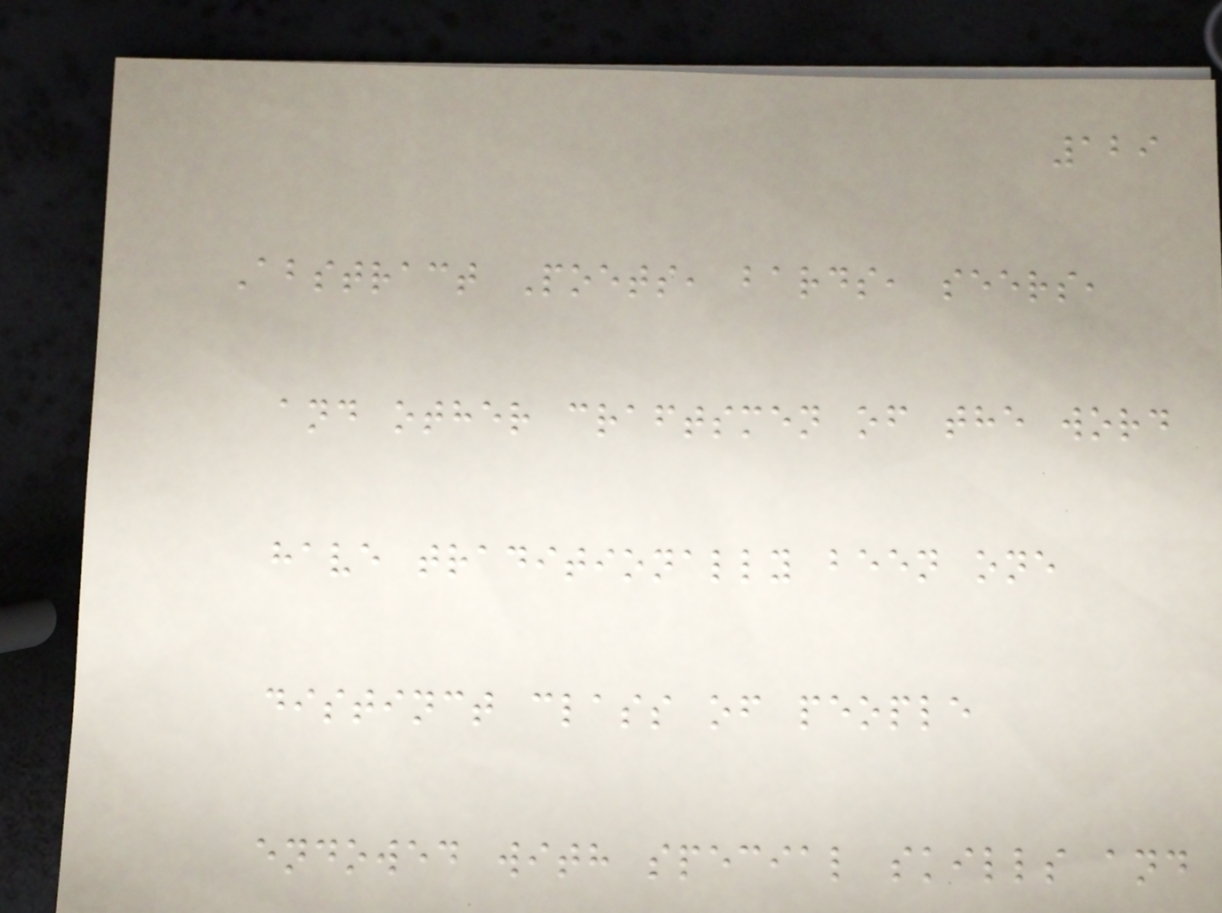129
Abstract Poets, bards, seers,
and other craftsmen of the word
have traditionally been one
distinct class of people
endowed with special skills and
